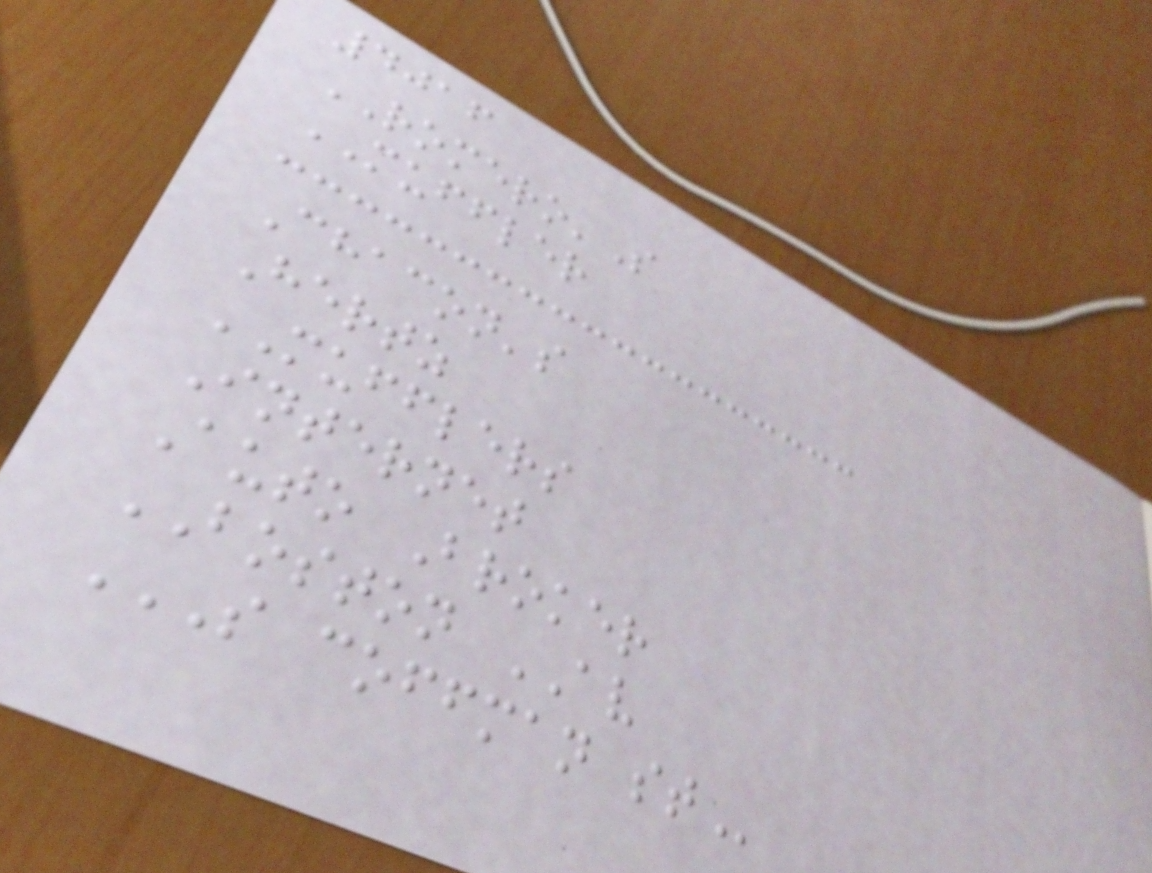4016
ROMERO'S
MUFFLER
Chacon's
Hertz
MUFFLERS
Internet
Auto Broker
BOSTON AV
S COFFMAN ST
